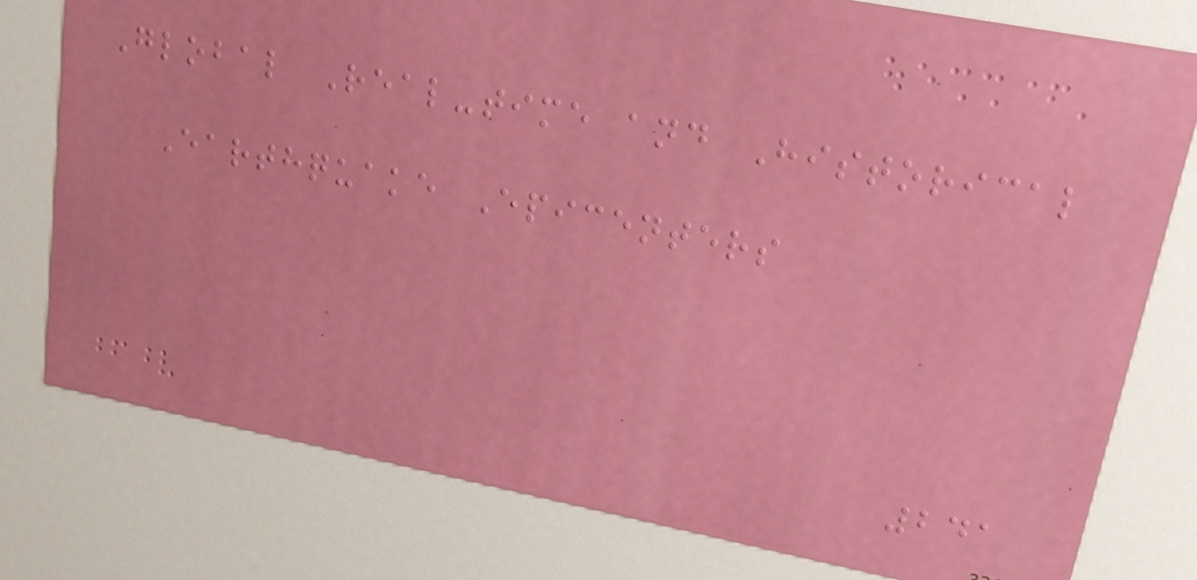Global Real-time and Historical
Earthquake Epicenters
241
